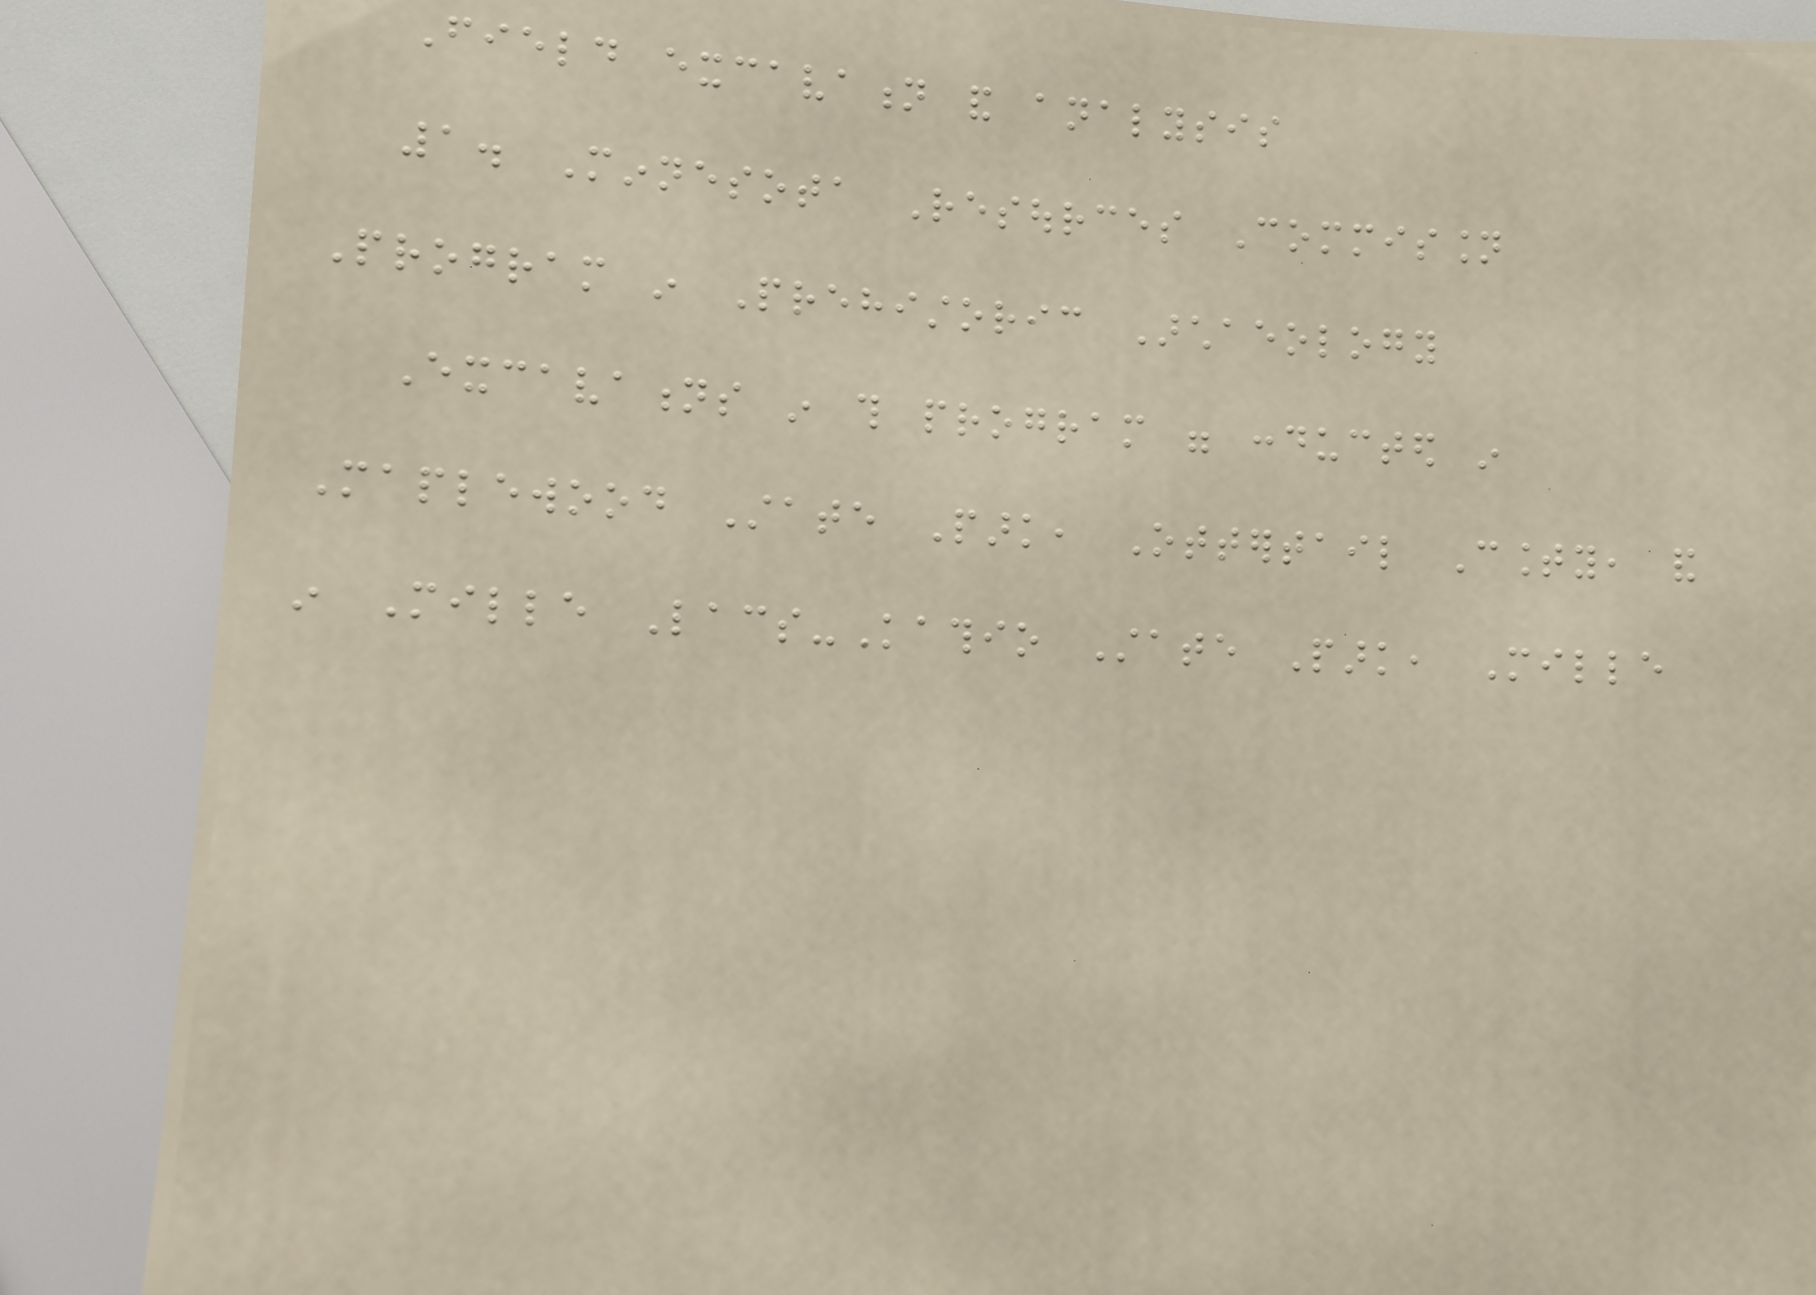Field excavation and analysis
1. Minnesota Resources Commission
Program in Prehistoric Archaeology
Excavations in this program were conducted in
Maplewood State Park, Ottertail County, and
in Mille Lacs-Kathio State Park, Mille
